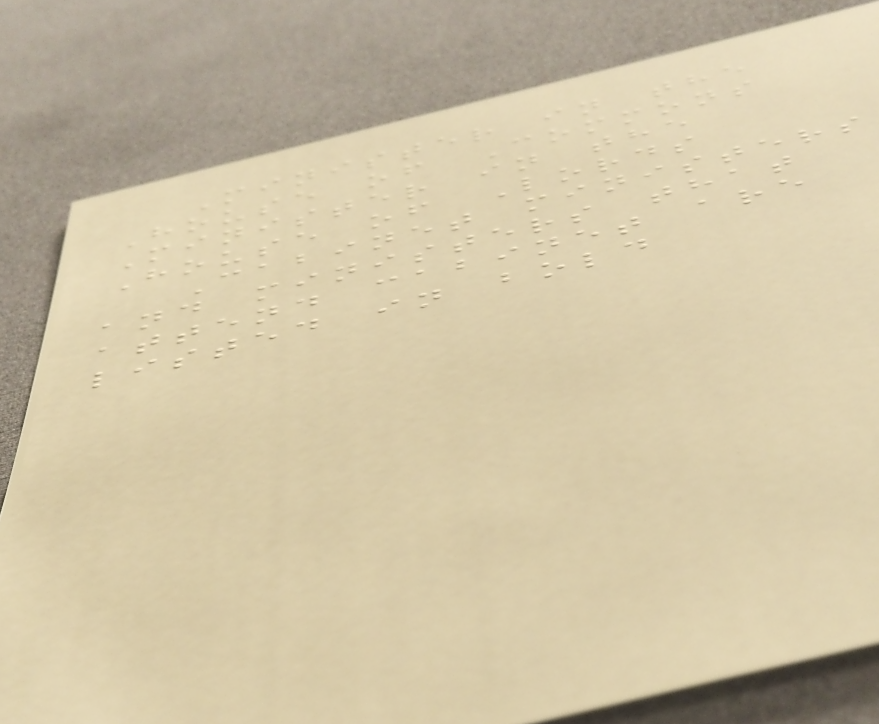Minister in the
House of Commons
Minister in the
House of Lords
Cabinet ministers
and ministers that
attend cabinet are
listed in bold
